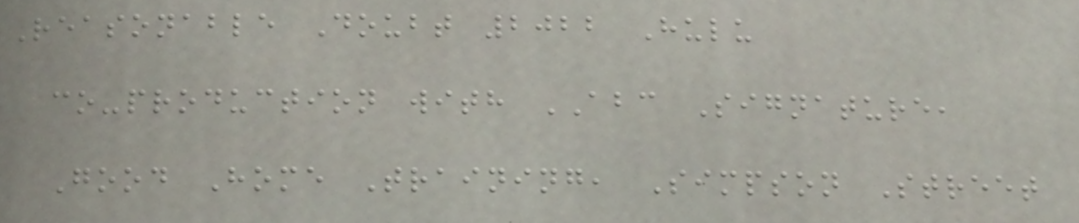Reasonable Doubt 2022 Hulu
co-production with ABC Signature,
Good Home Training, Simpson Street
